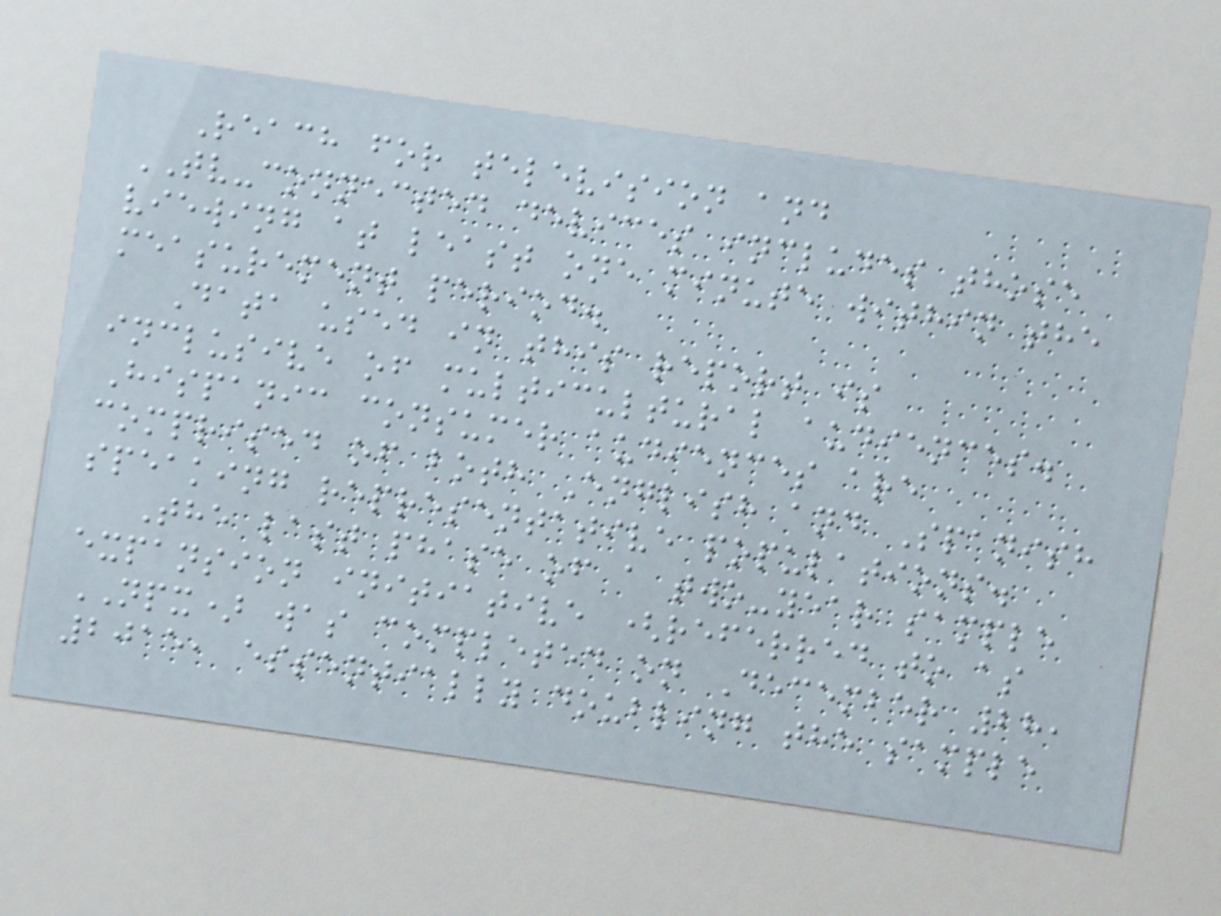Reach for television and
TV-connected devices includes those
viewing at least one minute within the
measurement period.
Data used in this report is
inclusive of multicultural audiences.
Hispanic consumer audiences are
comprised of both English and Spanish
speaking representative populations.
The last phase of a two-year sample
expansion initiative (referred to as
NPX) was completed on December 28,
2015, essentially doubling the sample
